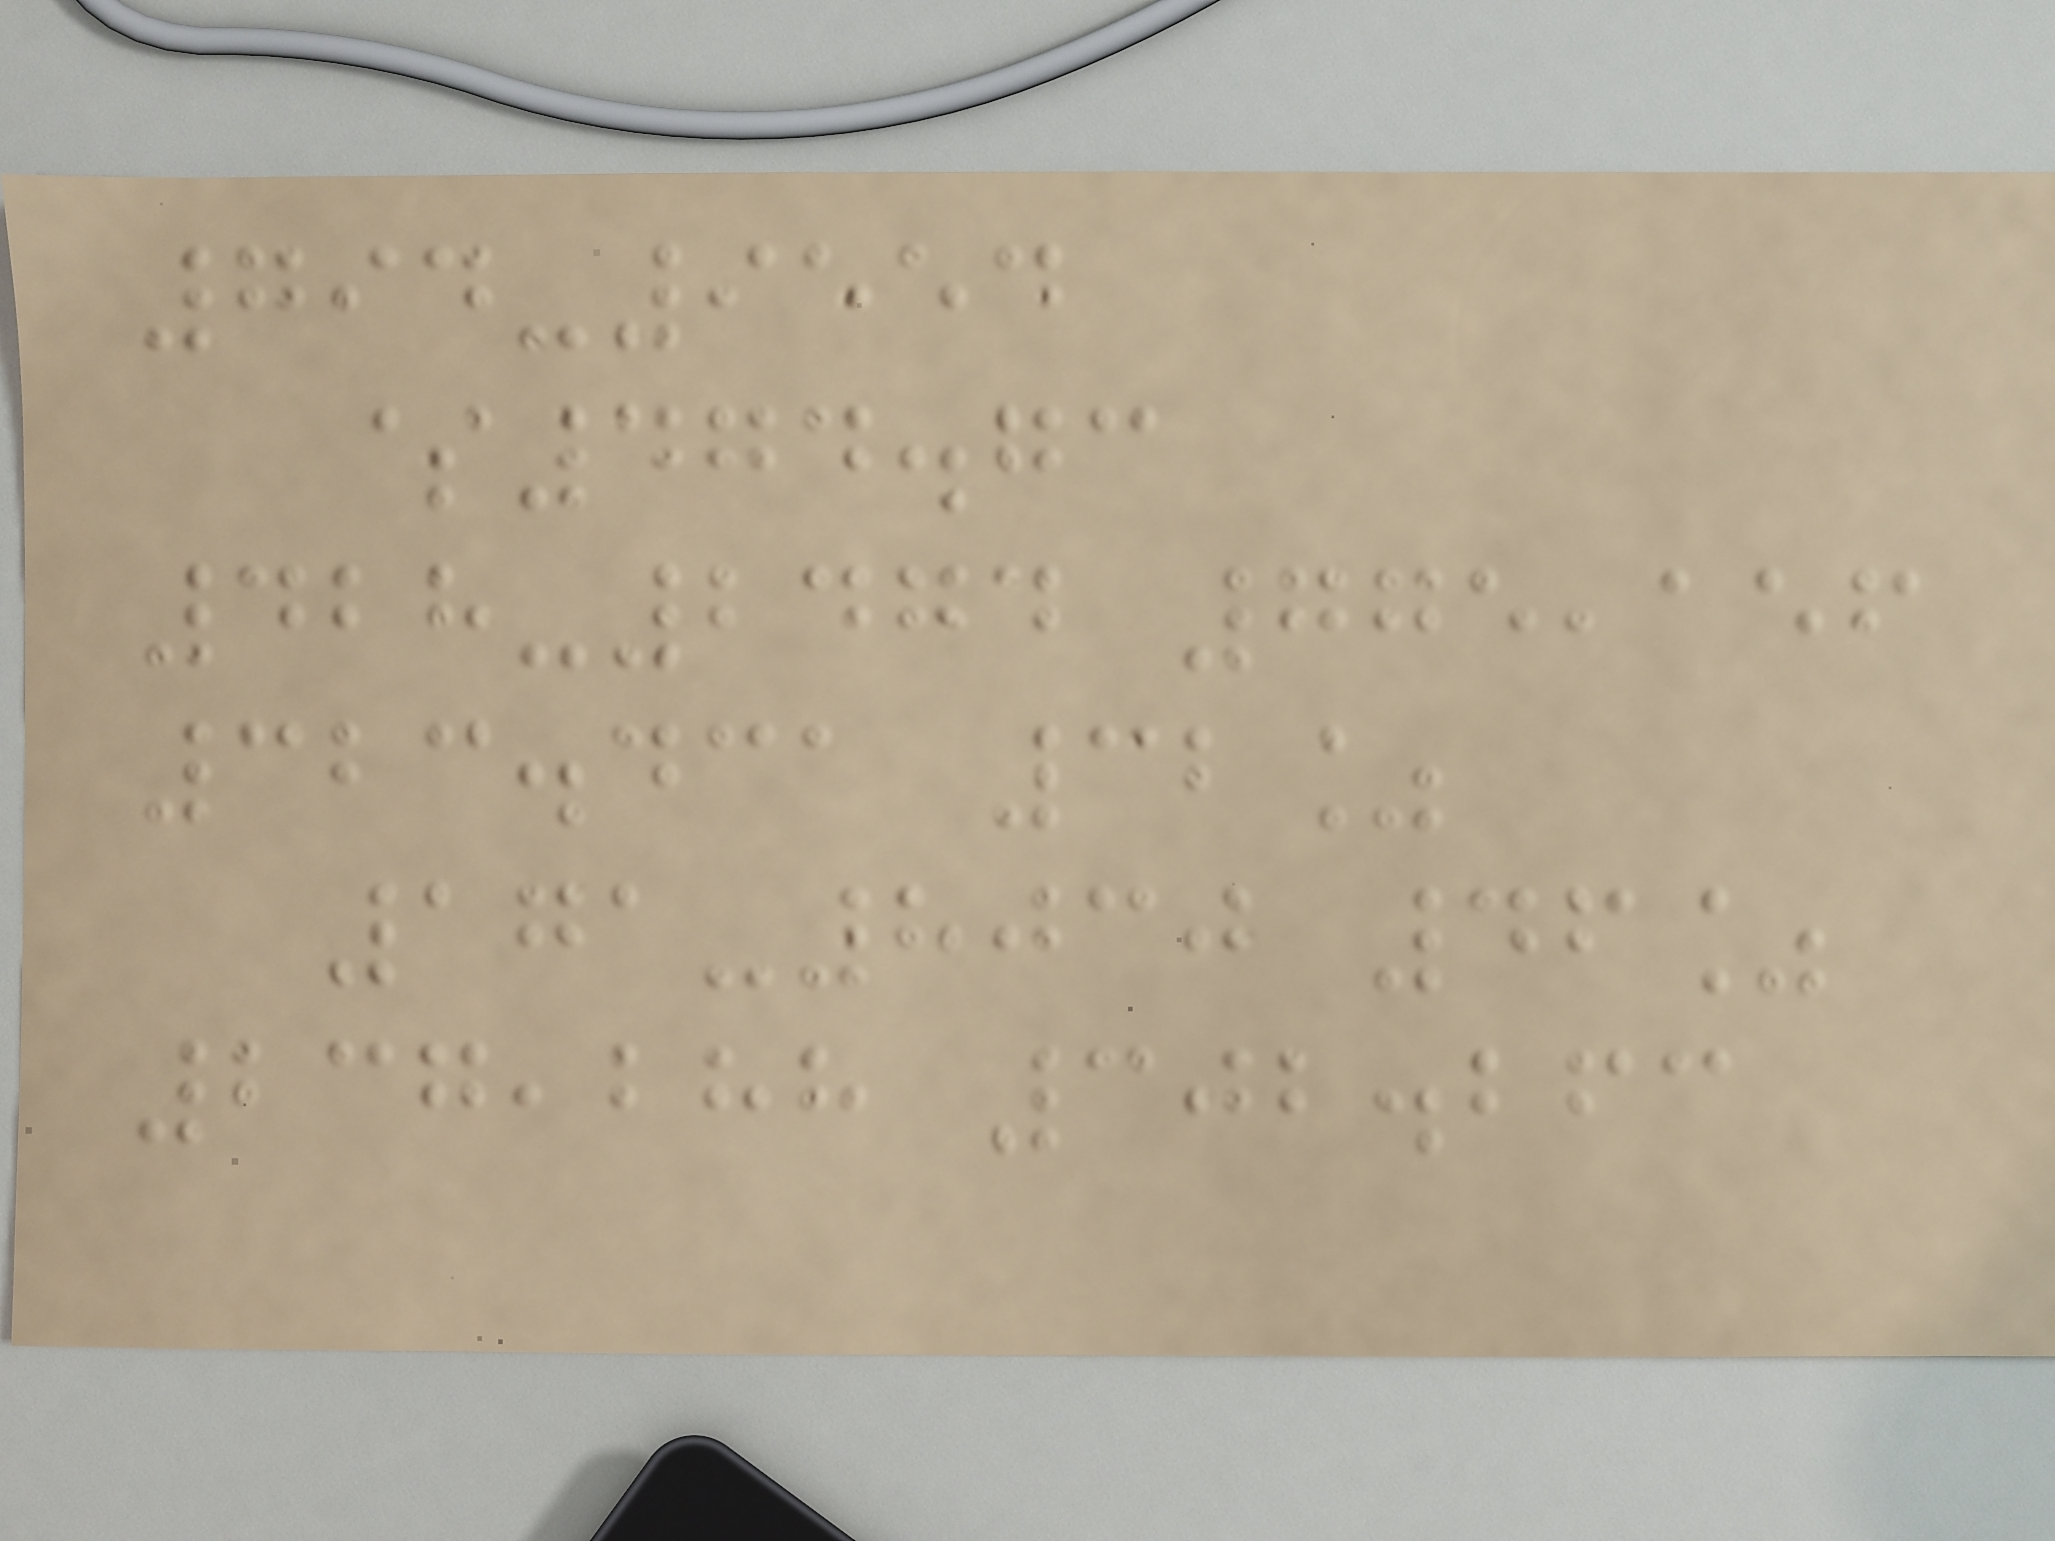794-9554
$474.73
428-2474 775,156
323.431 32%
171-8030 46%
237,288 302.263
